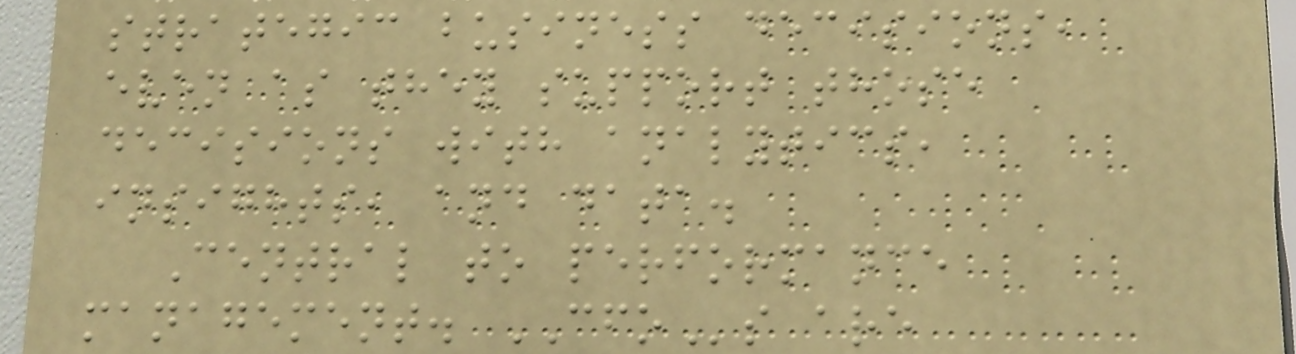strategic business decisions,
even as they support those
decisions with analytics,
insights, and data.
Central to performance
management. CFOs are
